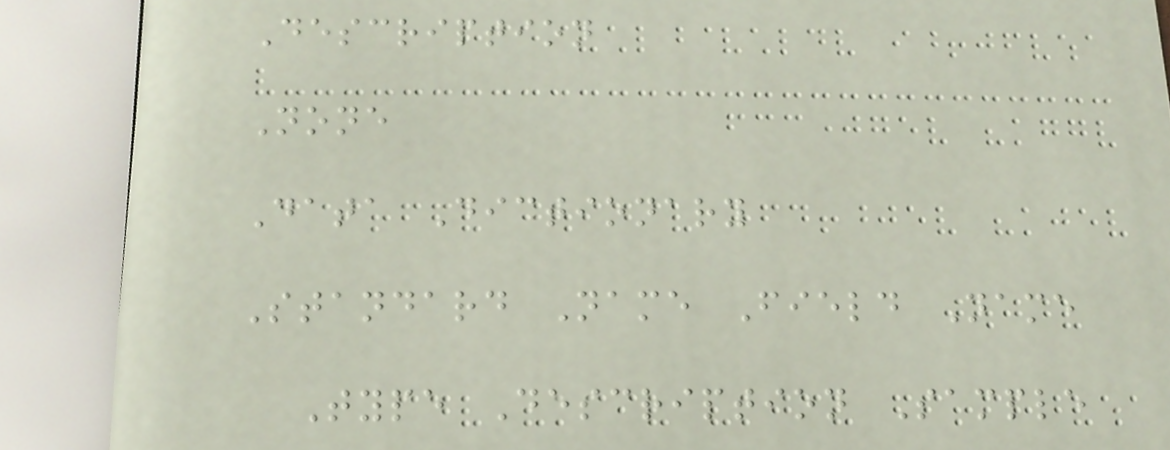Description
None
Data Dictionary
Standard Name Field Name
Type Description Sample
